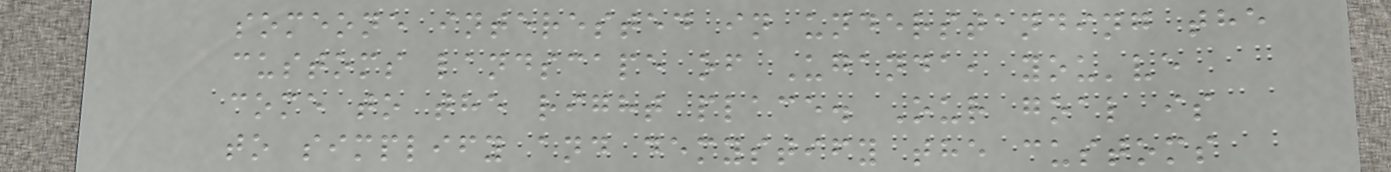someone interested in understanding the
customs landscape of Uganda, you've
come to the right place. Our goal is
to simplify and demystify the customs
